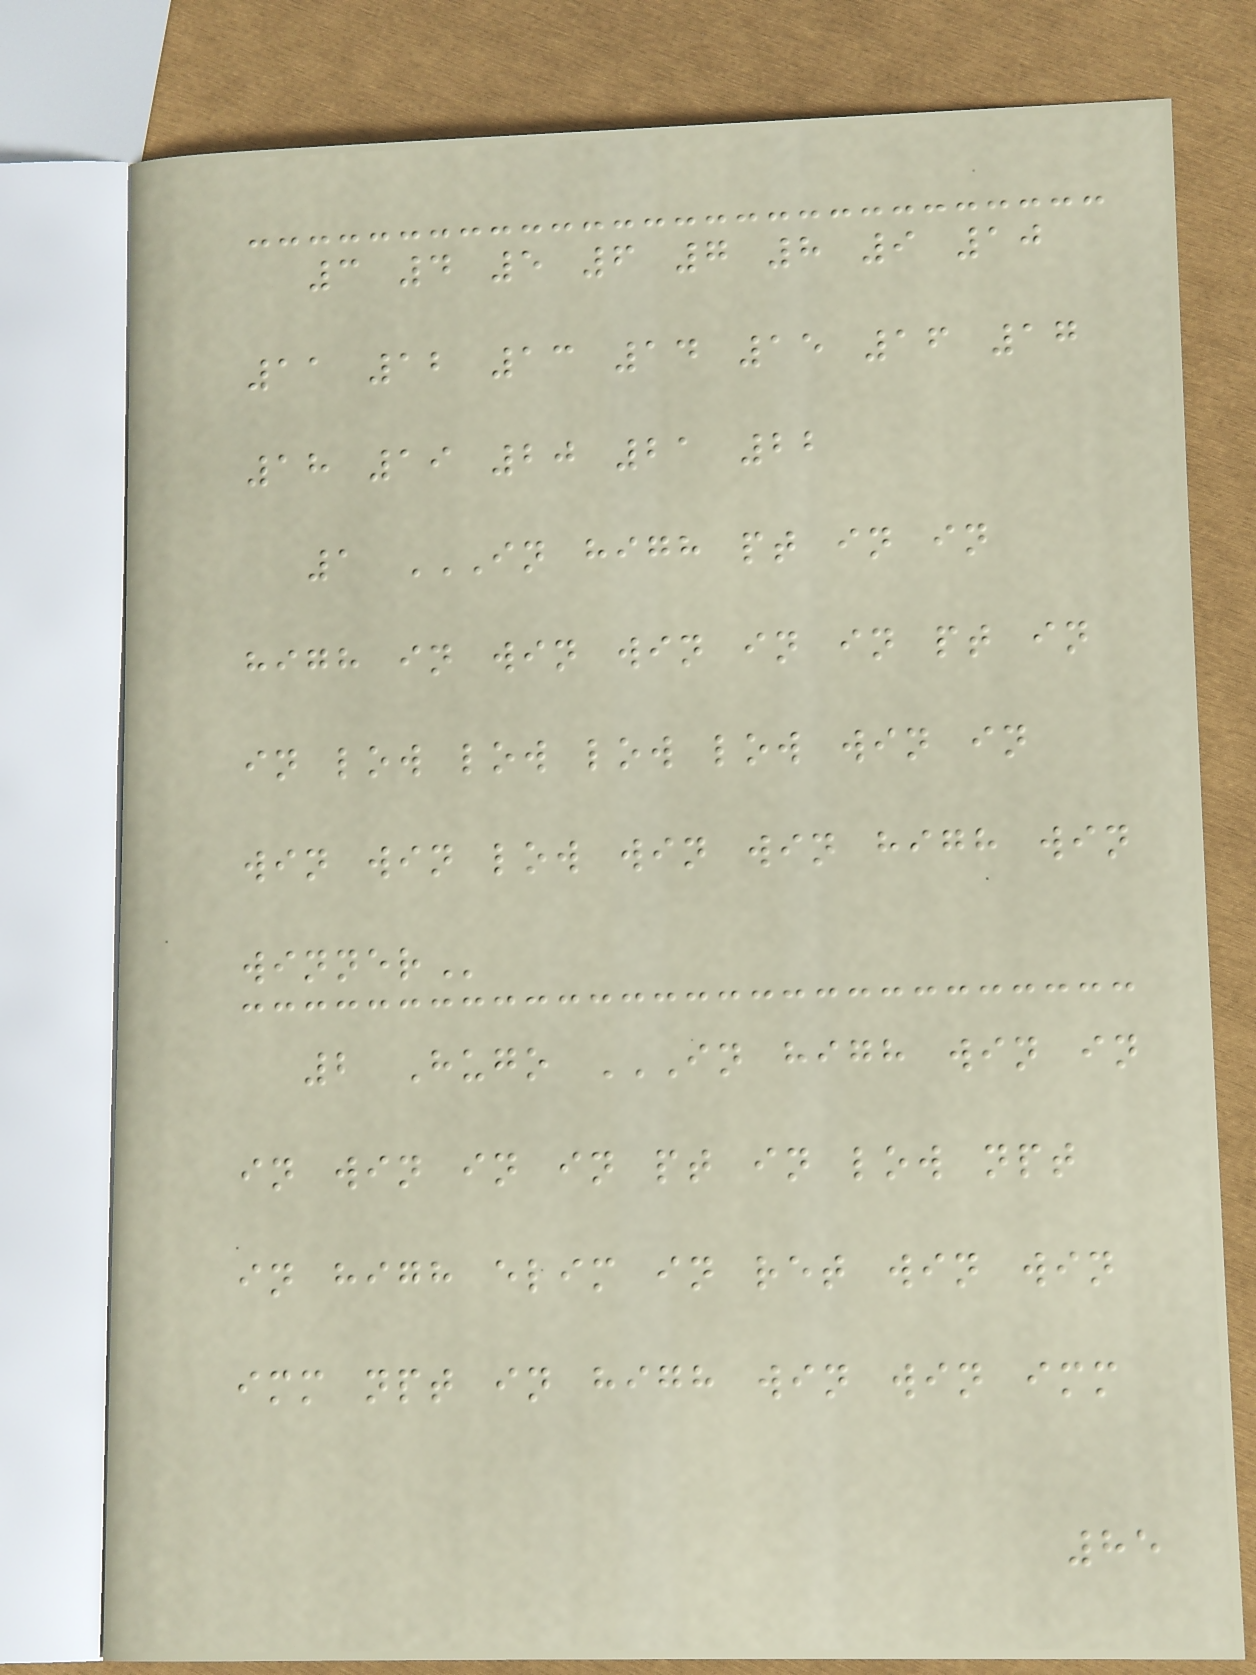3 4 5 6 7 8 9 10
11 12 13 14 15 16 17
18 19 20 21 22
1 IN HIGH PT IN IN
HIGH IN WIN WIN IN IN PT IN
IN LOW LOW LOW LOW WIN IN
WIN WIN LOW WIN WIN HIGH WIN
WINNER
2 Hugo IN HIGH WIN IN
IN WIN IN IN PT IN LOW NPT
IN HIGH ELIM IN RET WIN WIN
IMM NPT IN HIGH WIN WIN IMM
85
